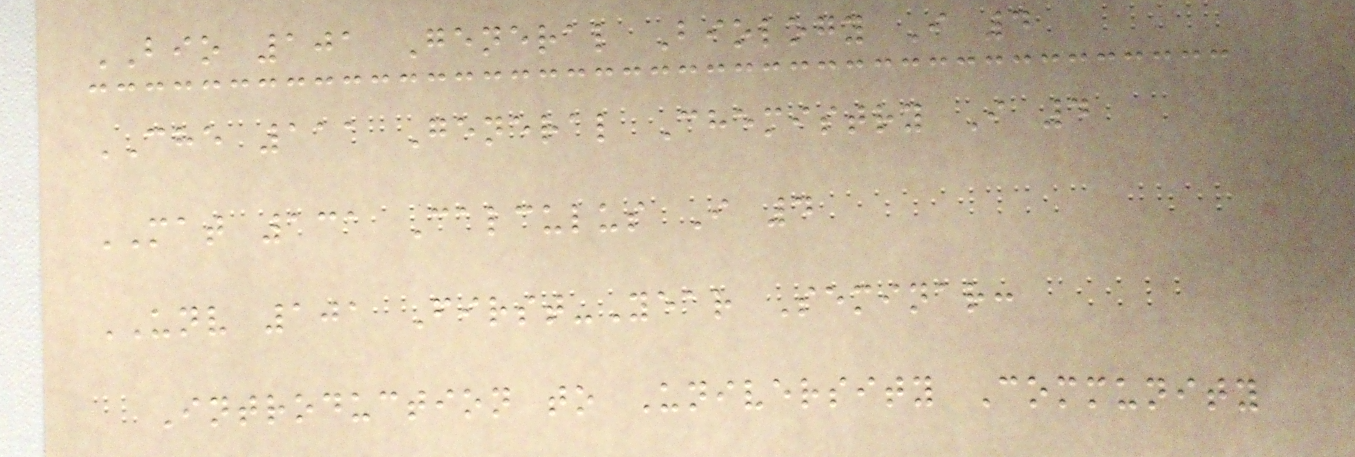BIO 101 General Biology I 4
CHE 111 General Chemistry I 4
MAT 131 Calculus I 4
UNV 101 First-Year Seminar:
Introduction to University Community
